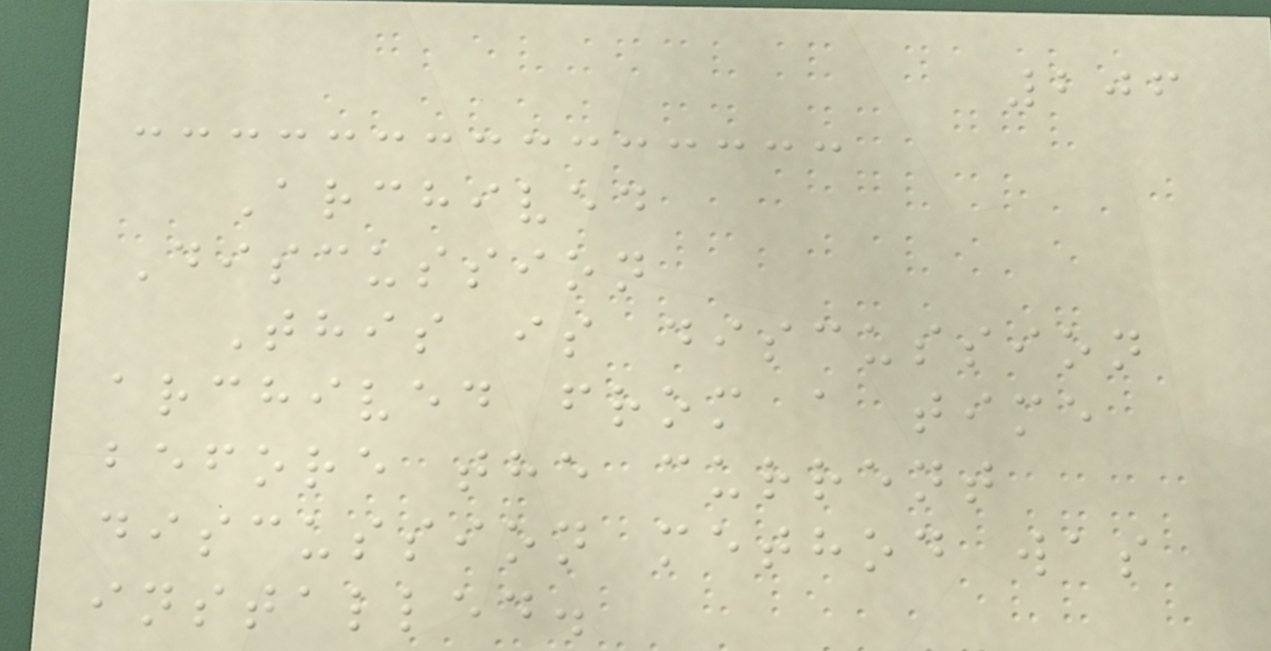206
Archived
Discussion
This is discussion
archived from a time
before the current
discussion method was
installed.
